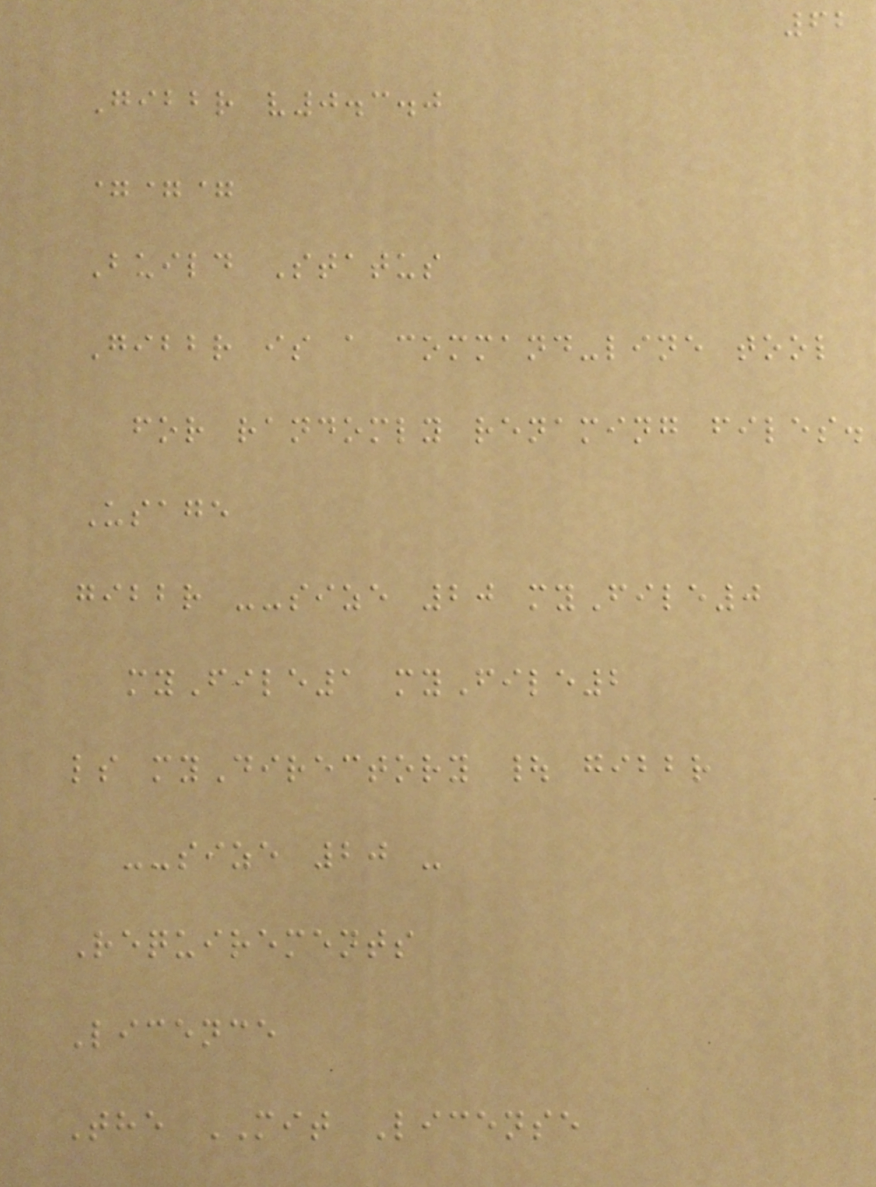62
Gibbr v0.3.0
===
Build Status
Gibbr is a command-line tool
for randomly renaming files.
Usage
gibbr --size 20 myFile0
myFile1 myFile2
ls myDirectory | gibbr
--size 20 -
Requirements
Licence
The MIT License
